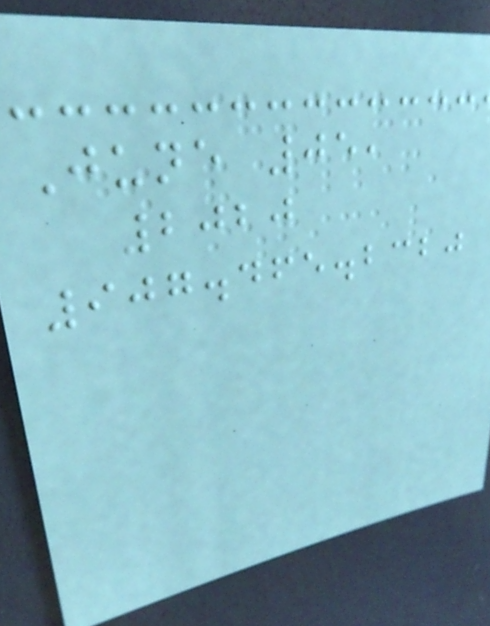June 05,
2020
907.465.2320
